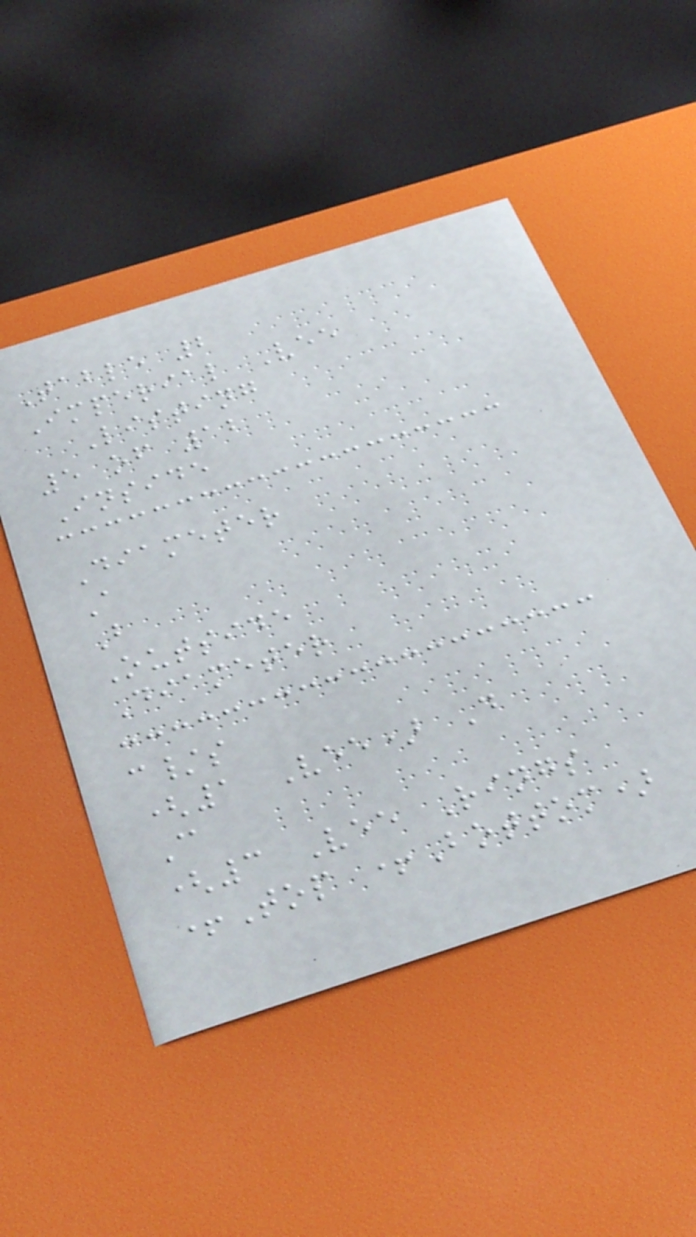Table 2
Imperial Vee
Listing
5 of 12
Inside
Diameter
A
B
Outside
Diameter
c/s
(1 Vee) D
C
(3 Vee Rings
+Top +Bottom)
